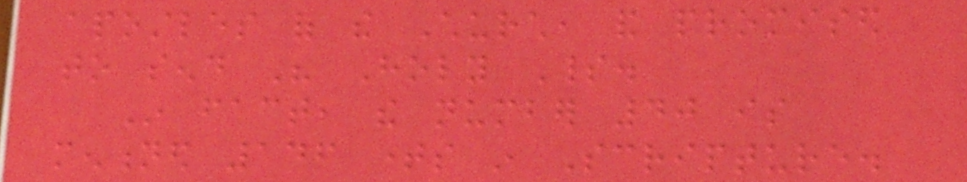apostles of the Church, and promised
to send His Holy Spirit.
In fact, the number 40 is
mentioned 146 times in Scripture.
